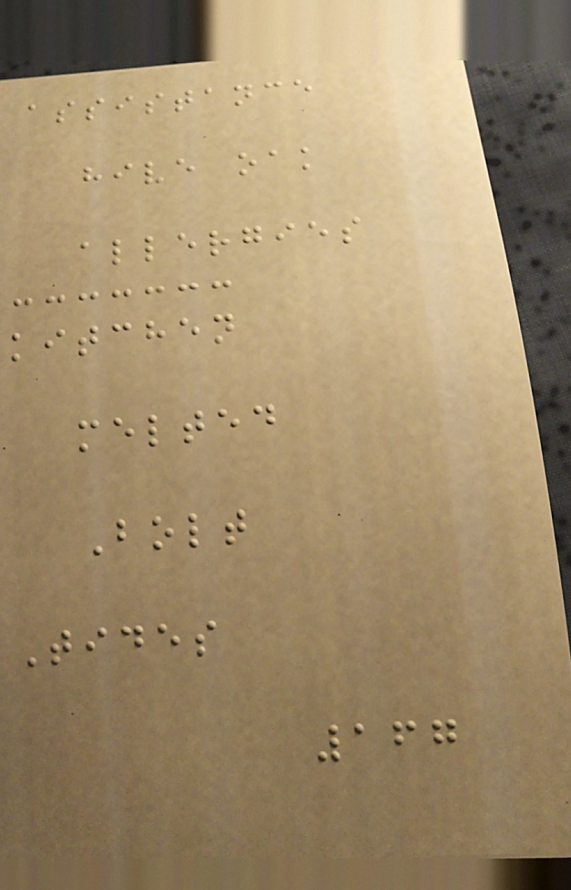assistance
hive oak
allergies
kitchen
melted
Bolt
Tides
167
